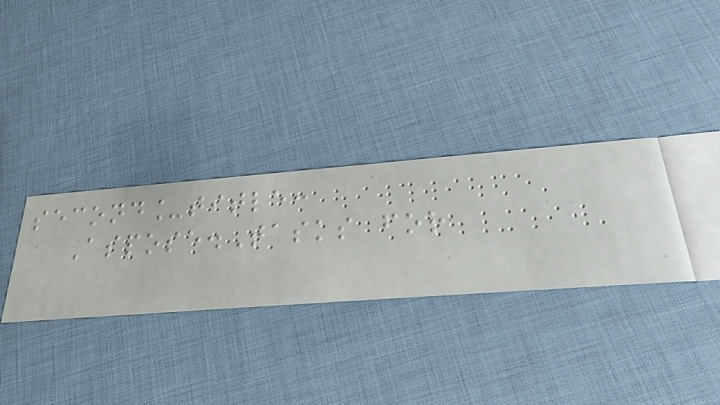second_title:
Aspose.Tasks for
